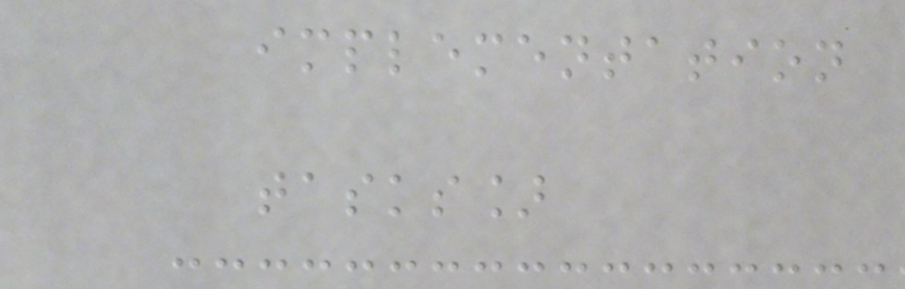implementation
tasks]
